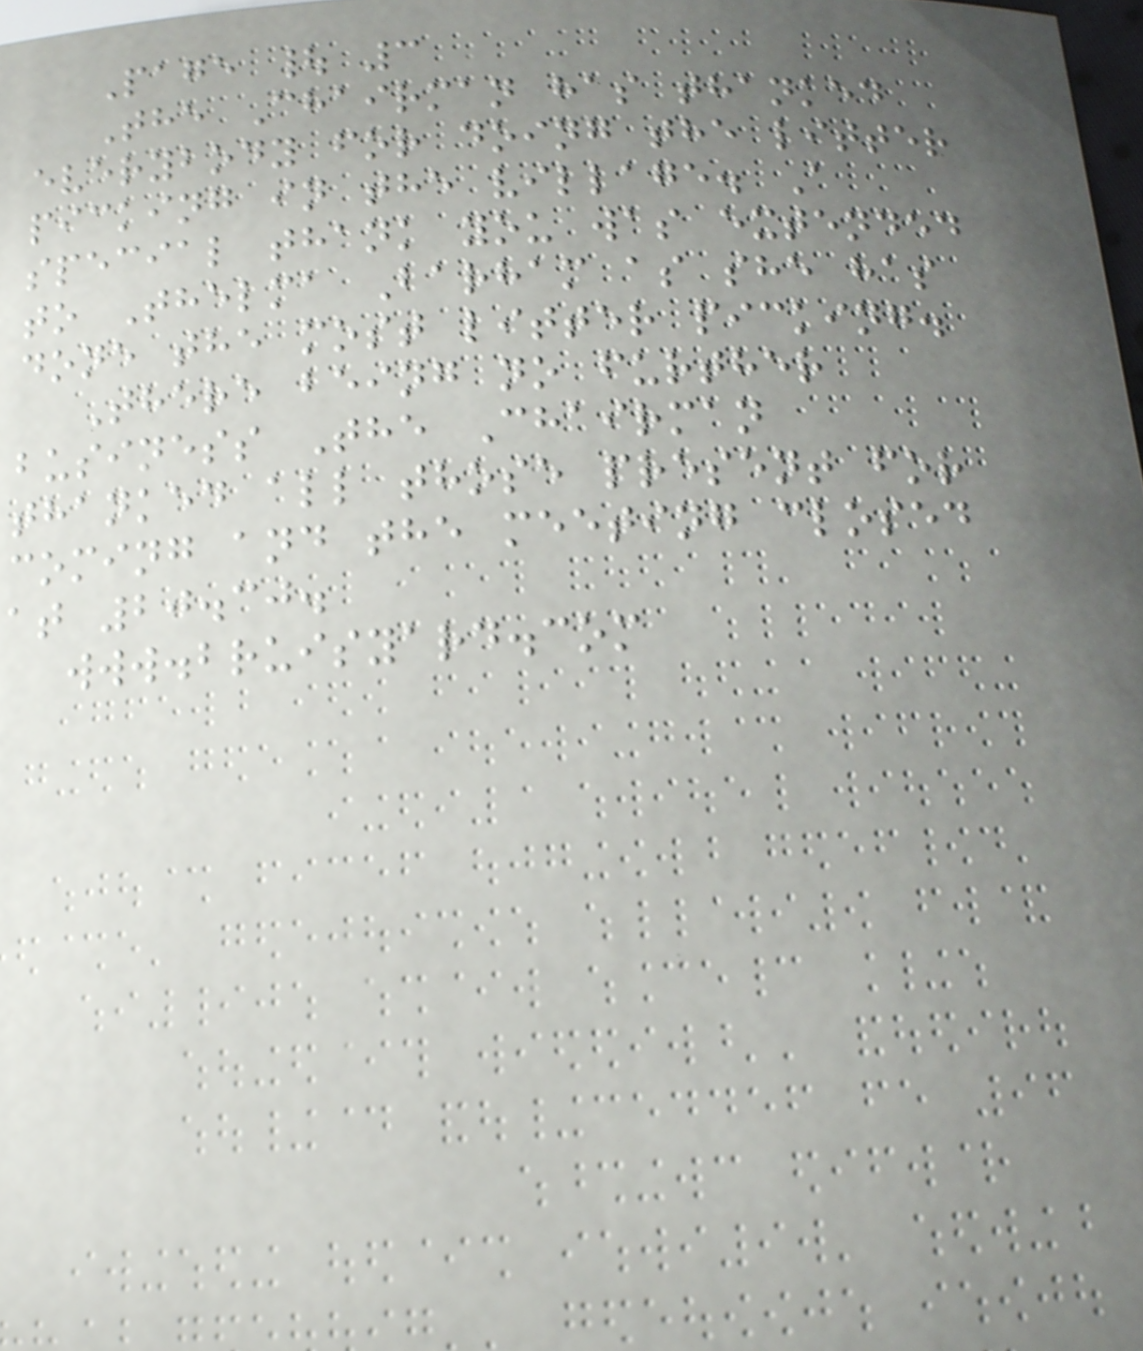Page | 3
The Chairman has thanked
everybody for doing the litter
picking in the village. A
special thank you was extended
to Thelma Barham as she has
done the most litter picking.
There being no further
business The Chairman
thanked all those present for
coming and the meeting closed
at 20.30.
www.bruisyard.com
